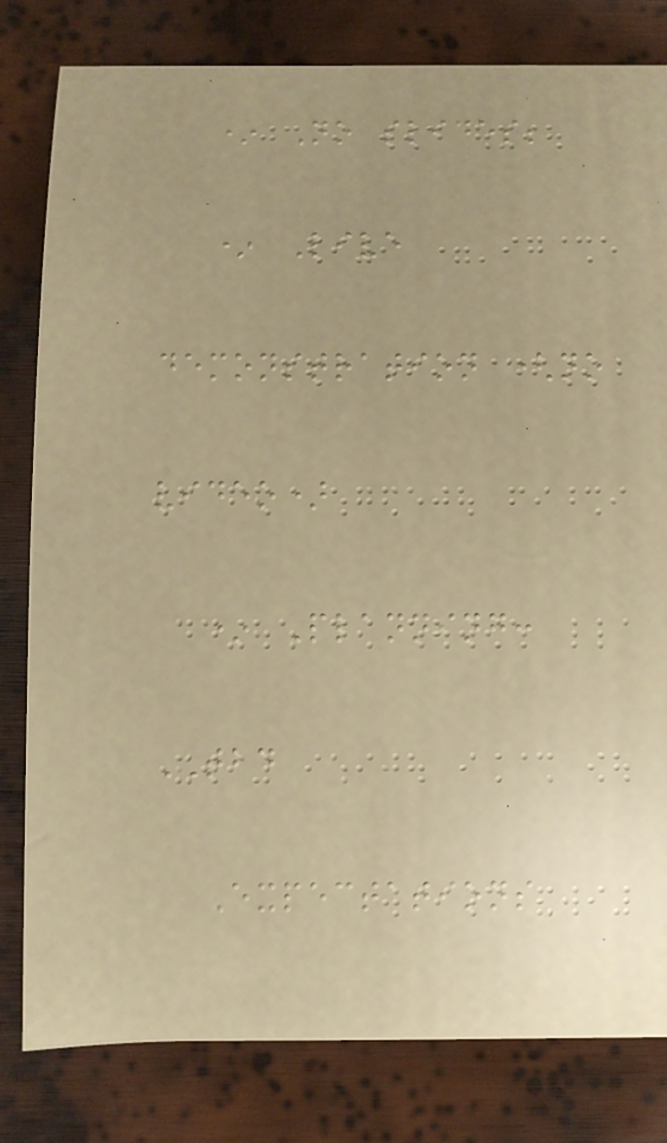* No slides;
* Live
demonstration (no
video)
* Planning:
TBD
Expectations
